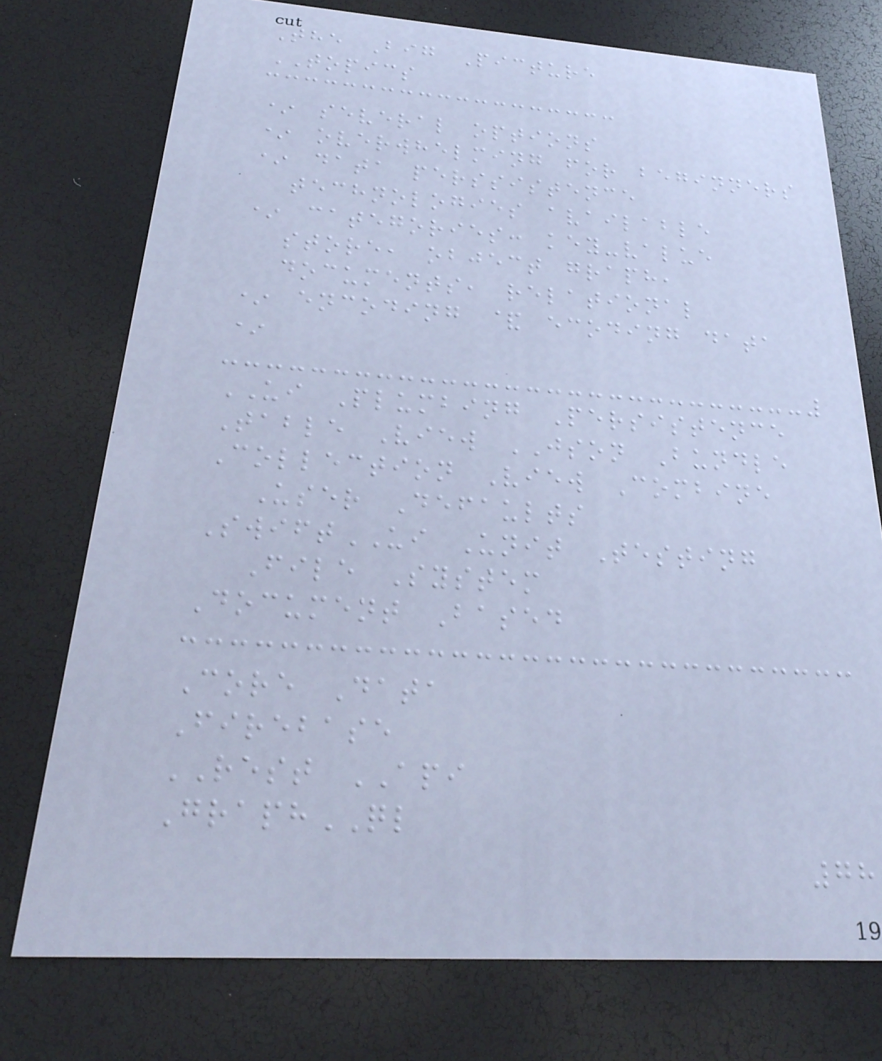The Big Picture
TOPICS
* several options
* overwhelming for beginners
* data perssistence
technologies available
* categories: key-value
store, object graph,
documents, relational
* encoding & ecoding data
*
UI Plumbing Persistence
Table View JSON Bundle
Collection View Combine
User Defaults
SwiftUI Unit Testing
File System
Document Based
Core Data
Firebase
REST API
GraphQL
78
